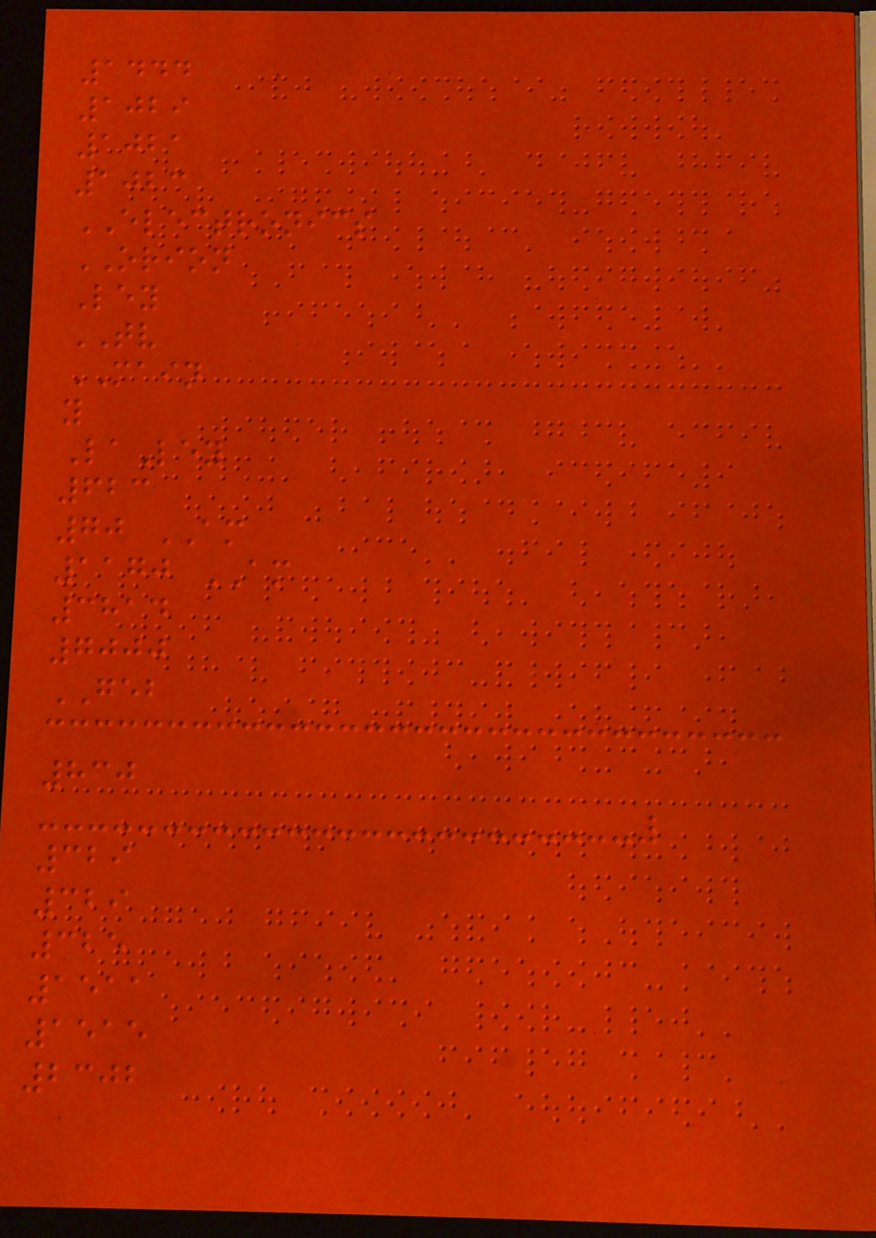1444
1029
1021
1023
ELECTRONICS
ORION
Ley
TV
MAIN
y
LaLey
623
70 AM
1170 AM
3814
7000
GEB
830
329
329
325
1511
1515
2302
